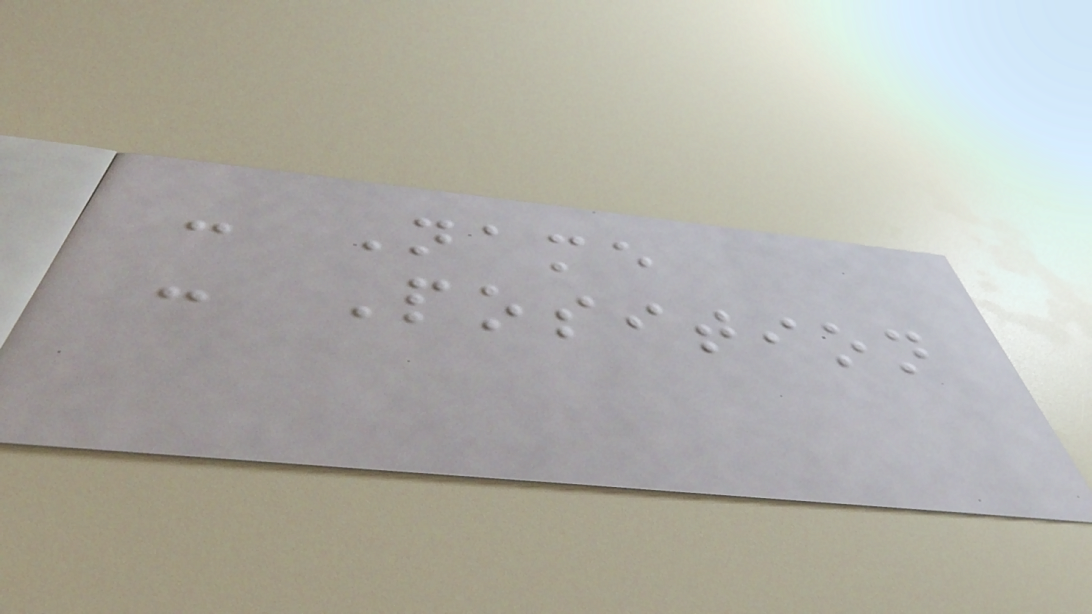- Name
- Position
